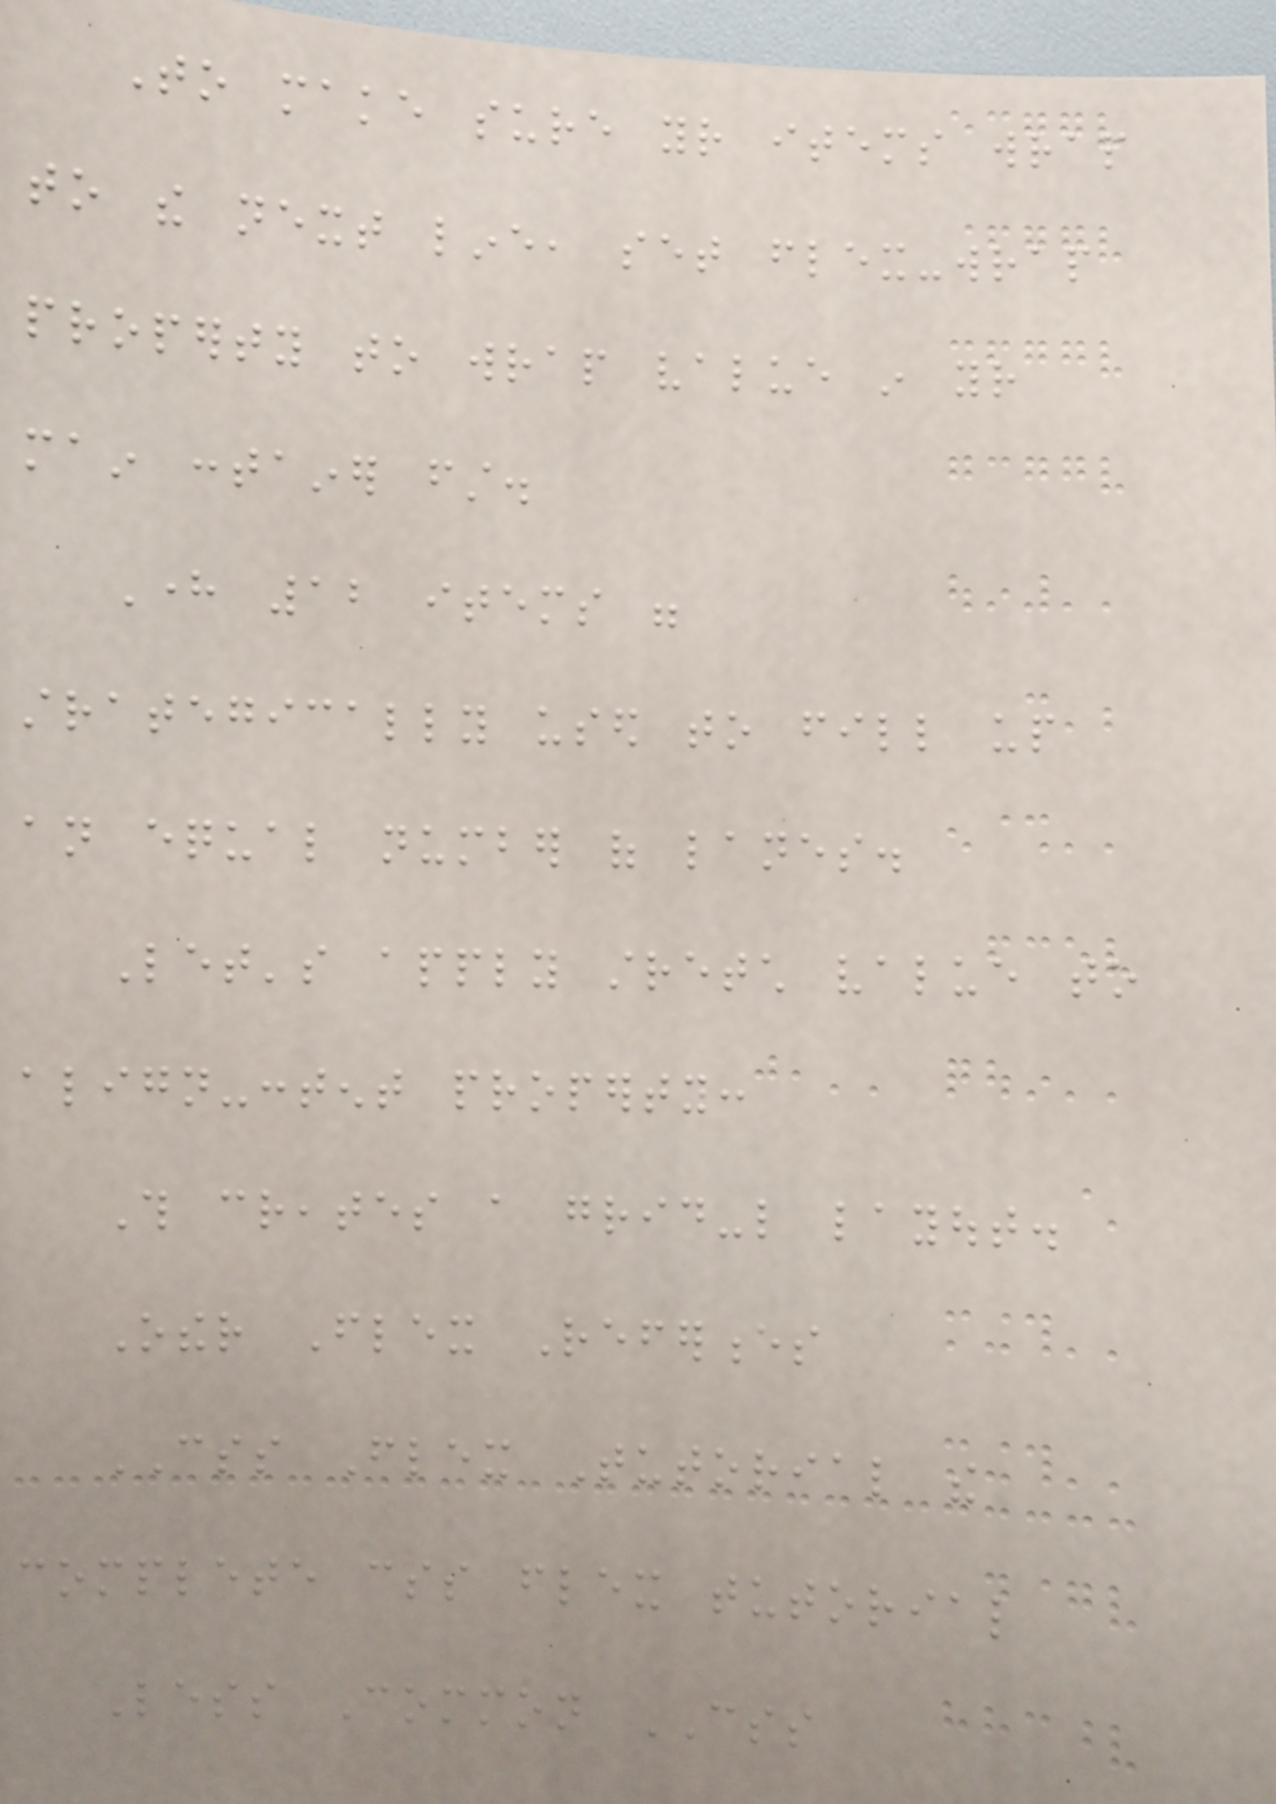To make sure your items wrap
to the next line, set flex-wrap
property to wrap value in your
main container first.
Here 12 items were
strategically used to fill up
an equal number of lanes.
Let's apply stretch value to
align-content property:
This creates a grid-like layout.
Other Flex References
CSS Flex Tutorial the
complete css flex tutorial
Less Common CSS
